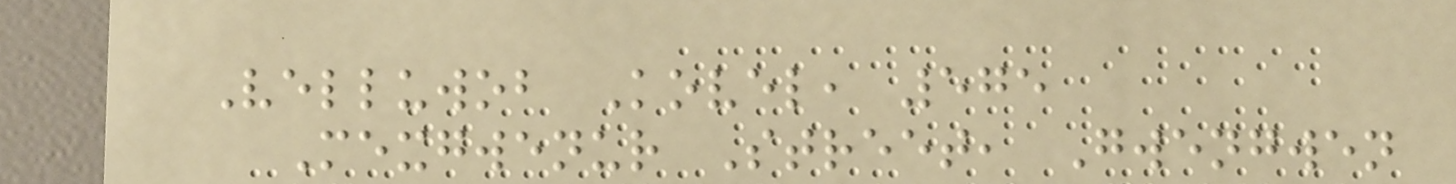Velluwob Kovel, 575
Mexgwenur Street, Gwengwen
